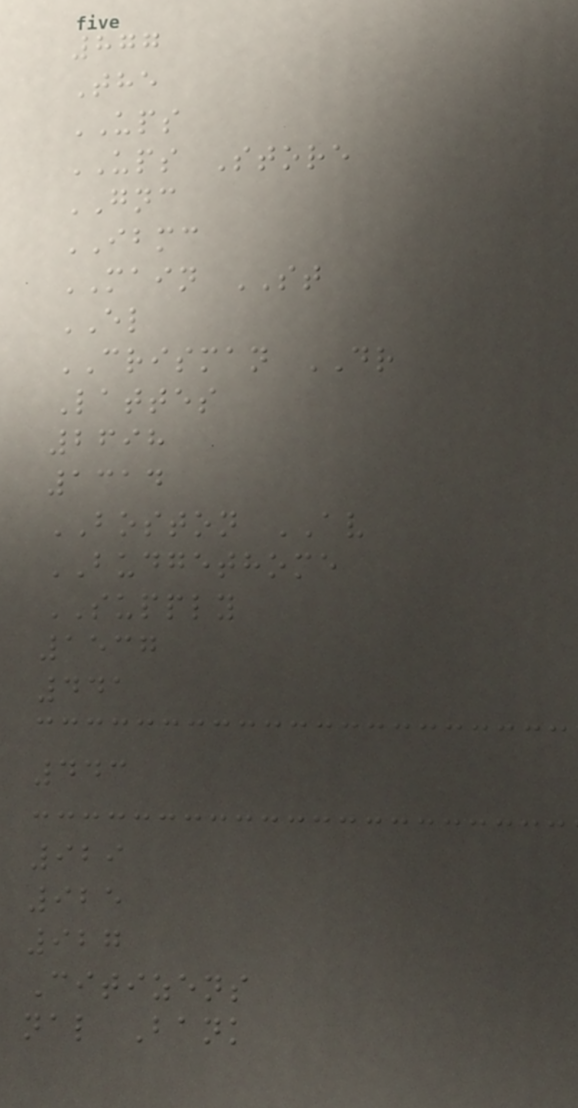877
The
UPS
UPS Store
GNC
IBMC
MAIN ST
EL
CRISMAN DR
Lattes
2698
1314
BOSTON AV
BUDGETHOME
SUPPLY
1537
441
443
929
925
927
Citizens
nal Bank
